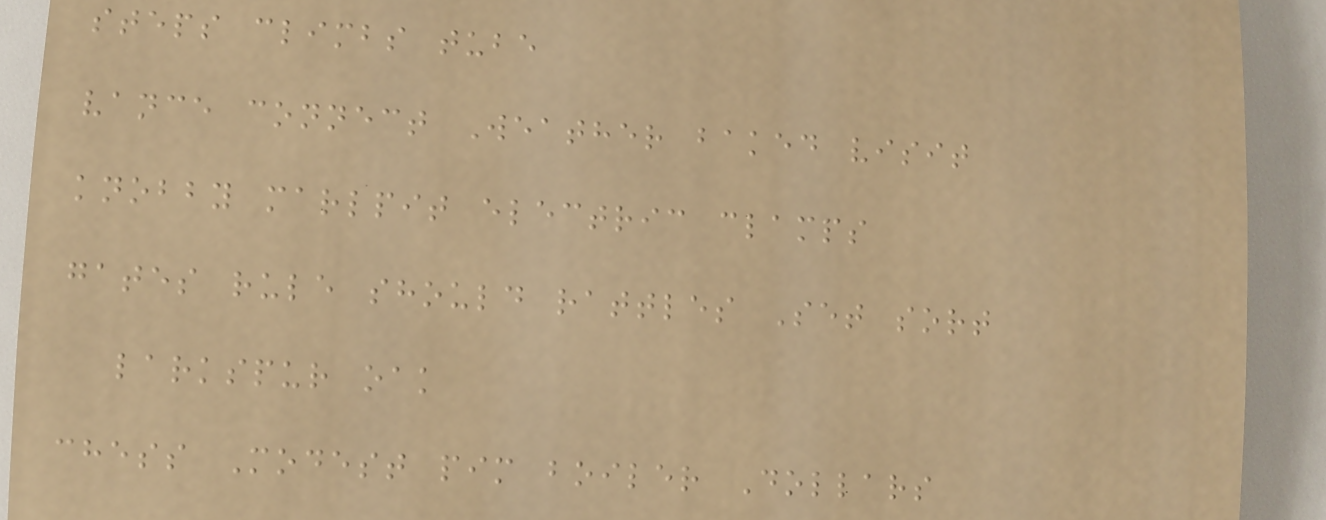steps climbs tube
vance connect Weather baked visit
knobby marlpit electric clamps
gates rule should rattles Set sort
larkspur oak
chess Modest pim boiler Dollars
